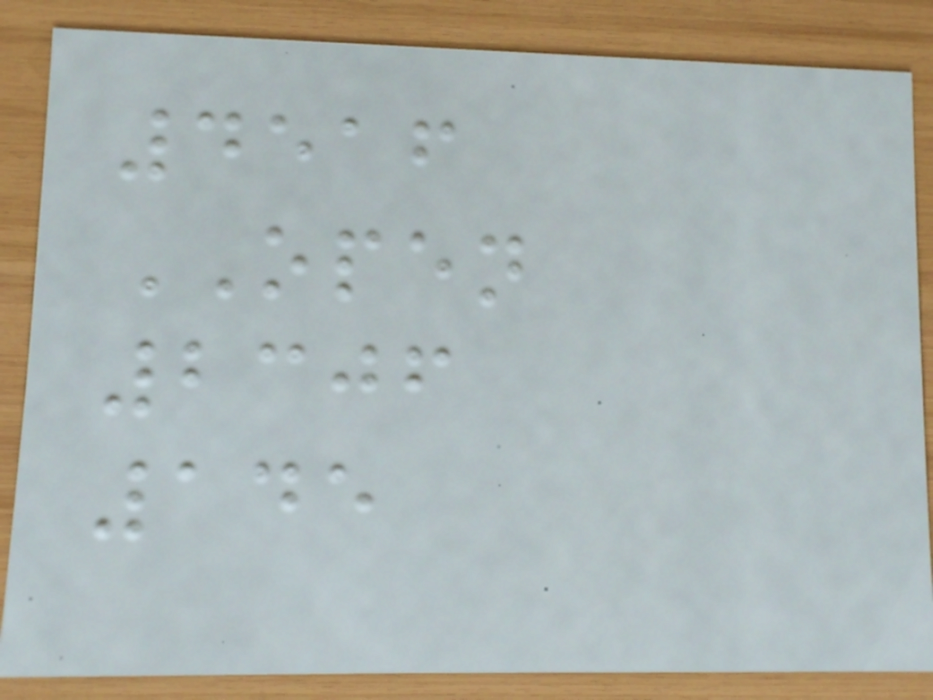4516
OPEN
2306
145
